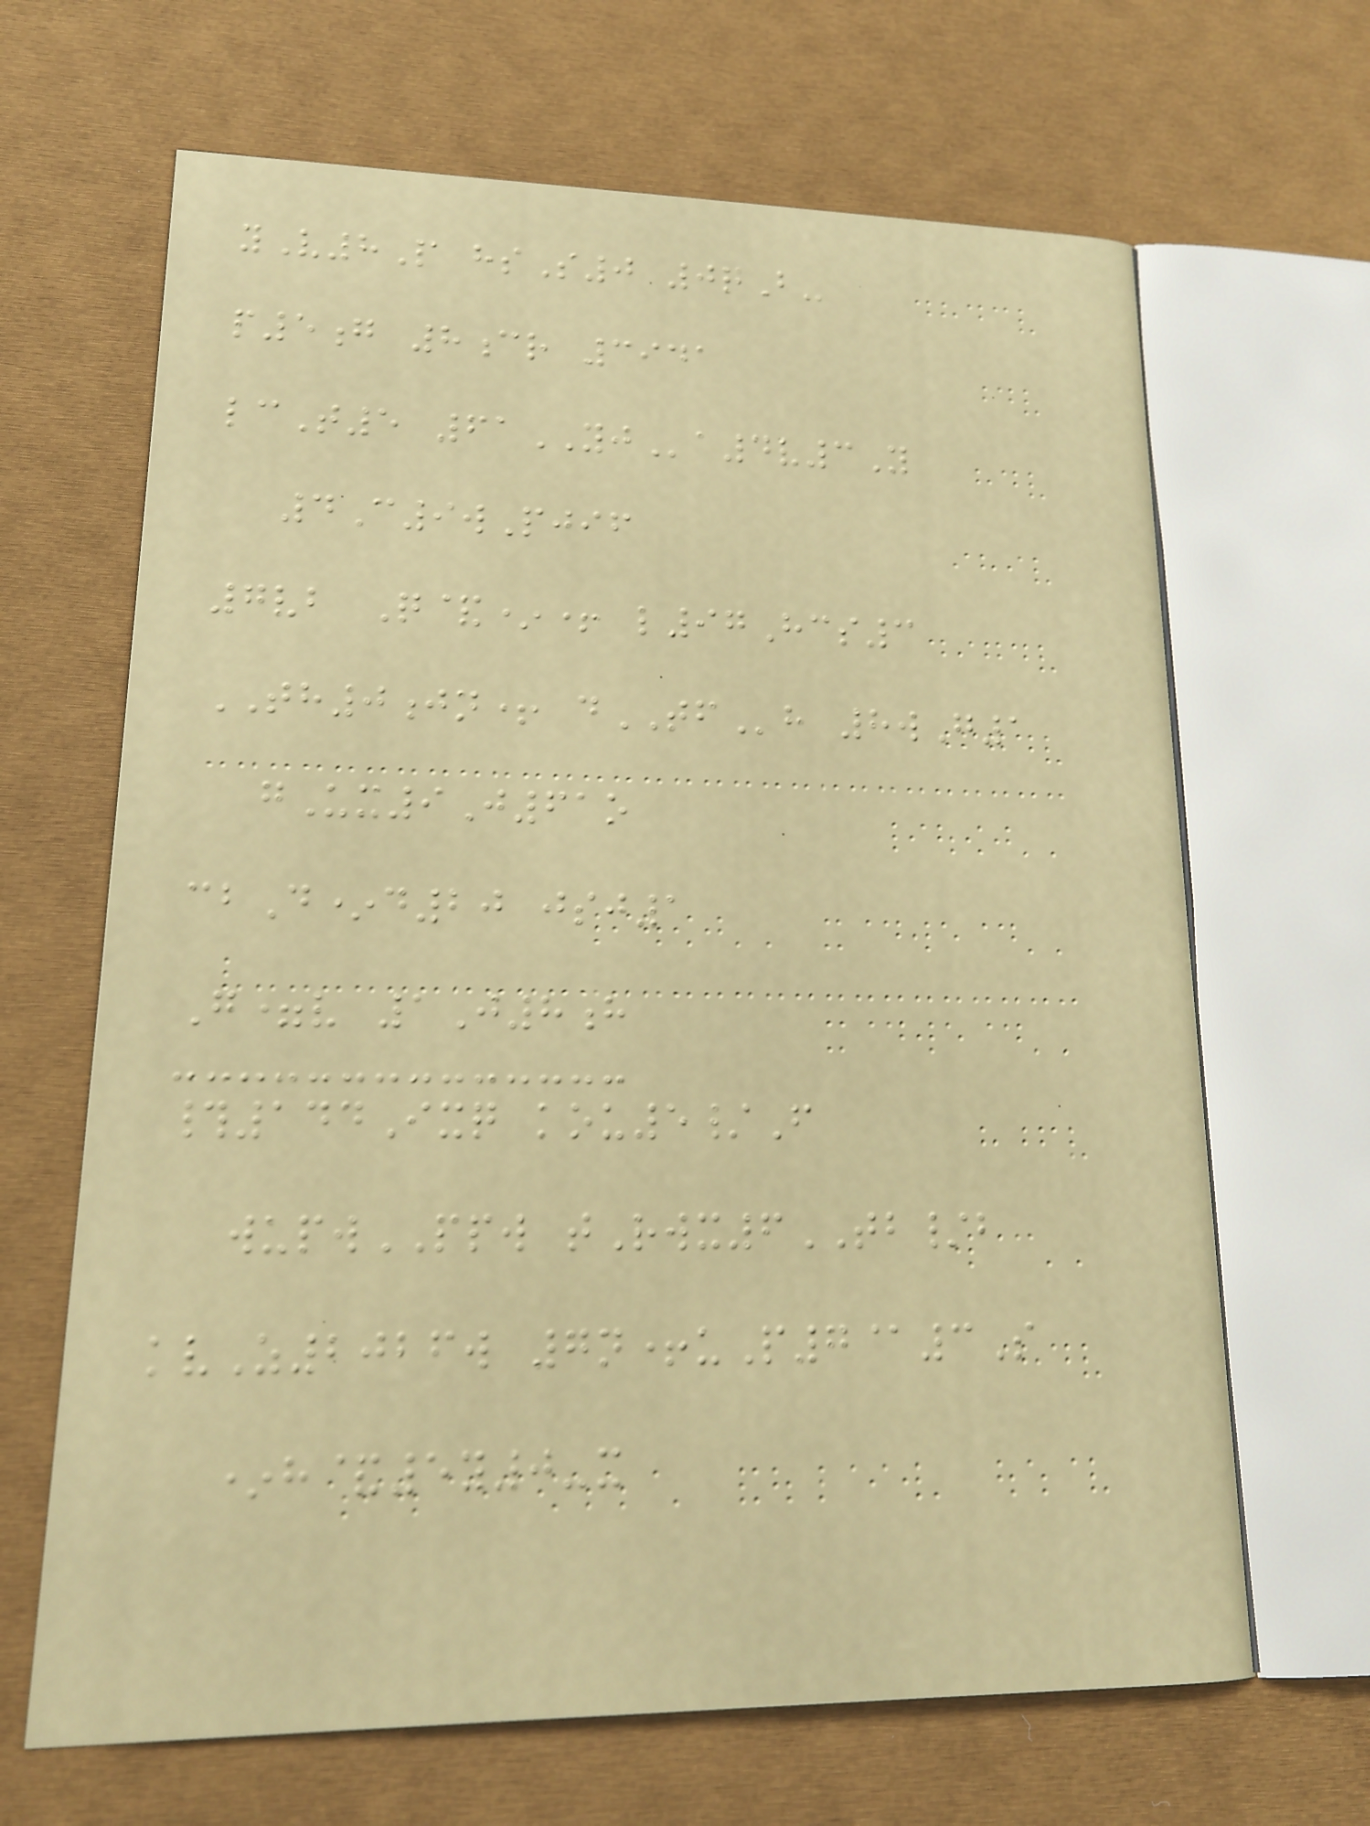yV8P hsS0 0qB-
p5g 8cr 3941
lcT5 61YJa4v3Y
4C9wPjif
7vb Q&*+ l97Hcs3
TH0jn+ dTFh 8wG1
gUx9J61o
cbD*d20 jsj1
G=v 1J8h
#144Ixq kou5/F
wupwPPW tRwx6TB/b
kvZ2026w 7n+uP7@3S
*h&5y0-x
